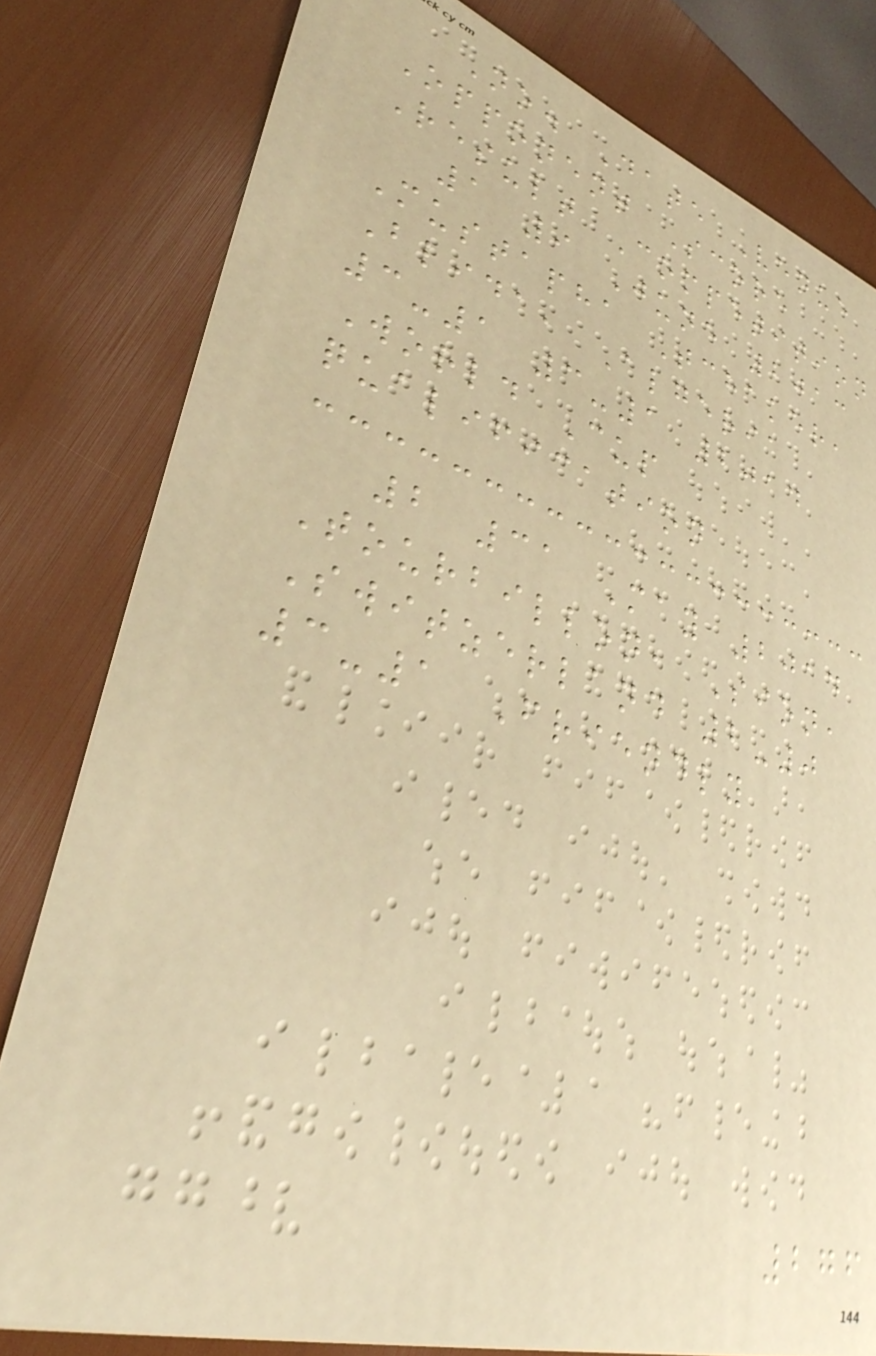No. Date Venue
Opponent Score
Result Competition
1 9 June 2013
Mustapha Tchaker,
Blida, Algeria
3-1 3-1 2014
World Cup
qualification
2 31 May 2014
Tourbillon, Sion,
Switzerland 2-0
3-1 Friendly
276
